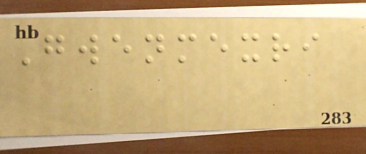Gwenmexri
